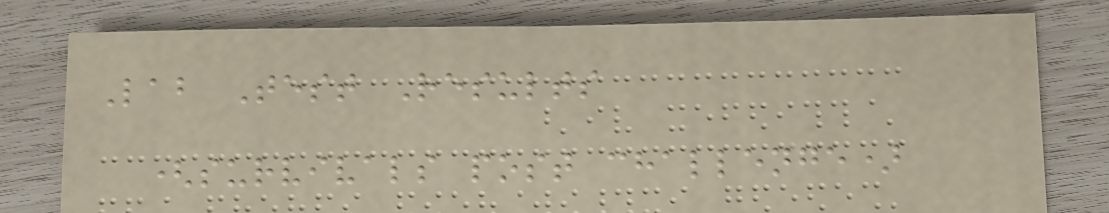Lab Test Results
(survivals post challenge)
